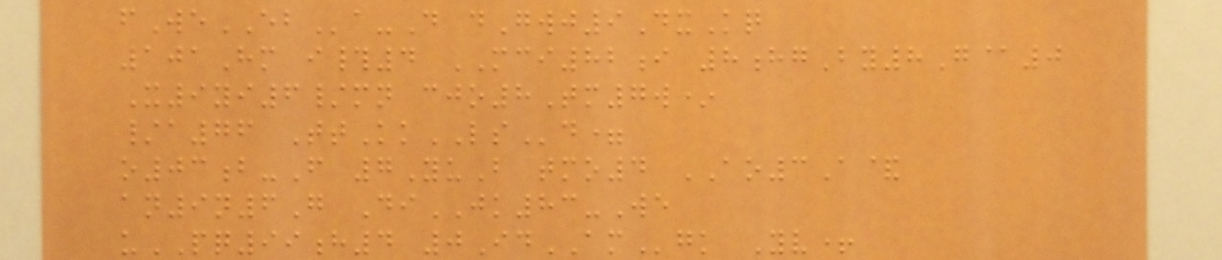fWeEBa-D dGwj9DxKq
101Hm i#4 MCI82i 8hgBy8G@0
X9yi6/mn cjo8Tm7w*
/a76 TtKkLSd=
o03b-F 7YuB tmo4 AO3A&
an9n6G DiJK83-We
uPQ99h4 0IdAMgk Yv+
